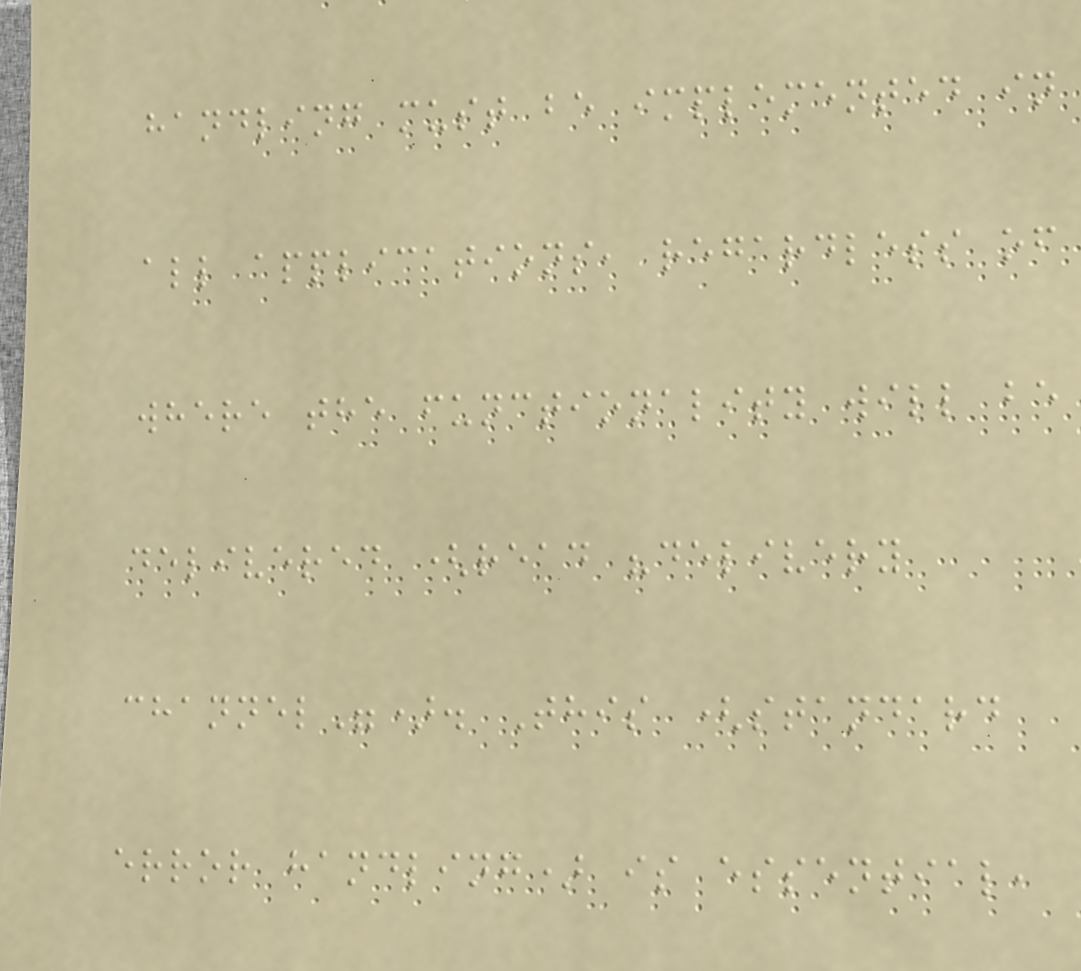handling must be implemented in
all applications, regardless of
where the functionality will be
delivered (read "delivery
channel"). This (standard
error handling) is essential,
